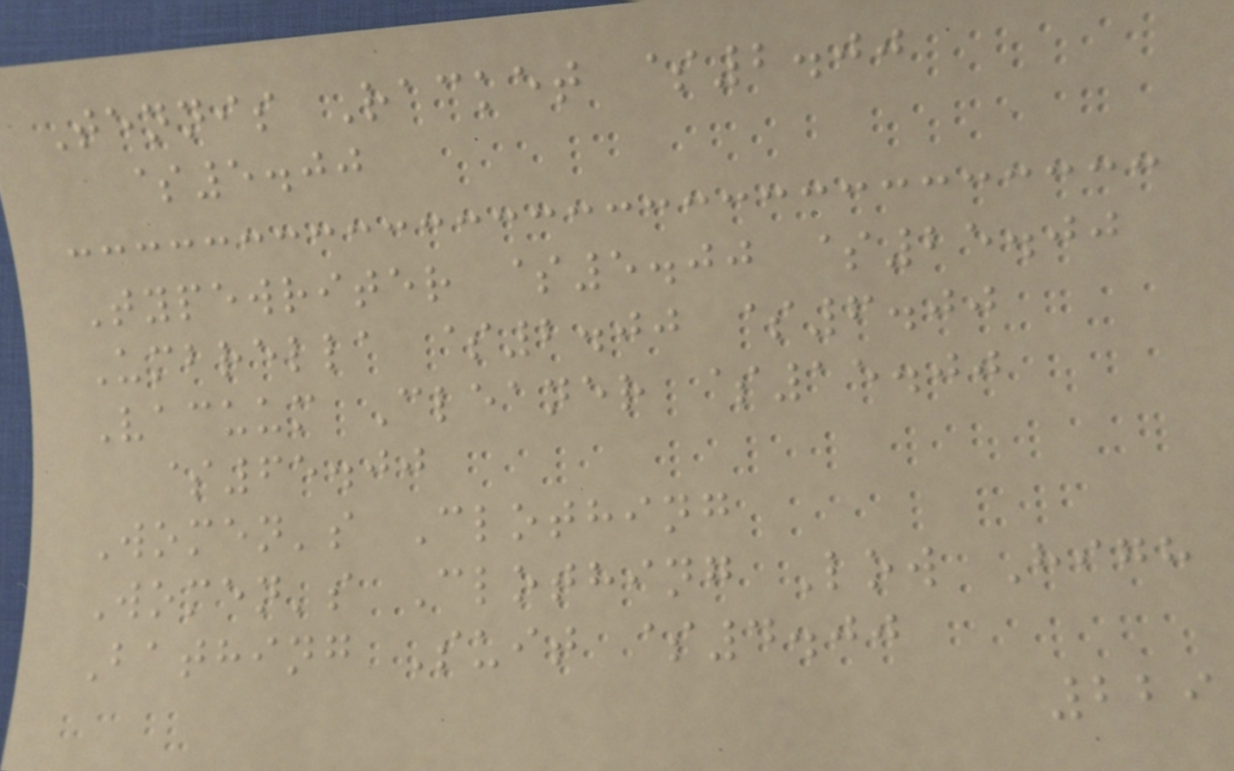Tennis Racket $2.00
$5.00
Typewriter $5.00 $25.00
Umbrella $2.00 $6.00
Vacuum Cleaner $15.00
$65.00
Women's Clothing
Women's Clothing Low High
Bathing Suit $4.00
229
